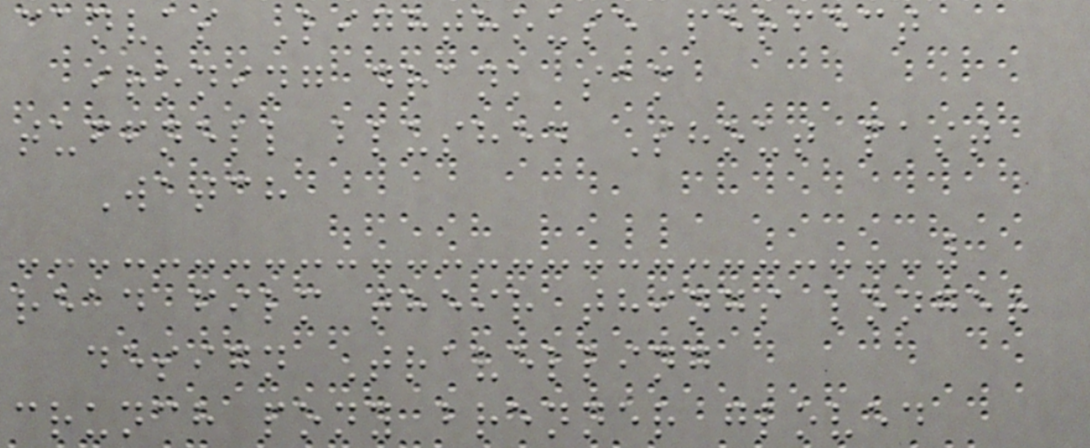canvas Lighthouse perfect
ironing drank sam
tuffnell blushed Shout past
Watch
read film their things longer
design Travelling
crunch pony brenner gloved
